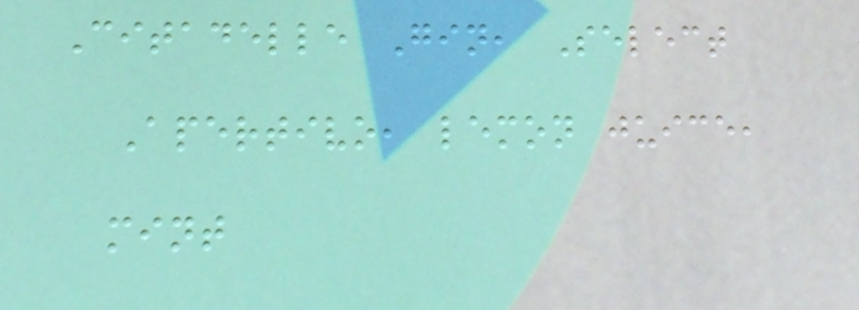Citadelle Gin, Select
Apertivo, lemon juice,
mint
